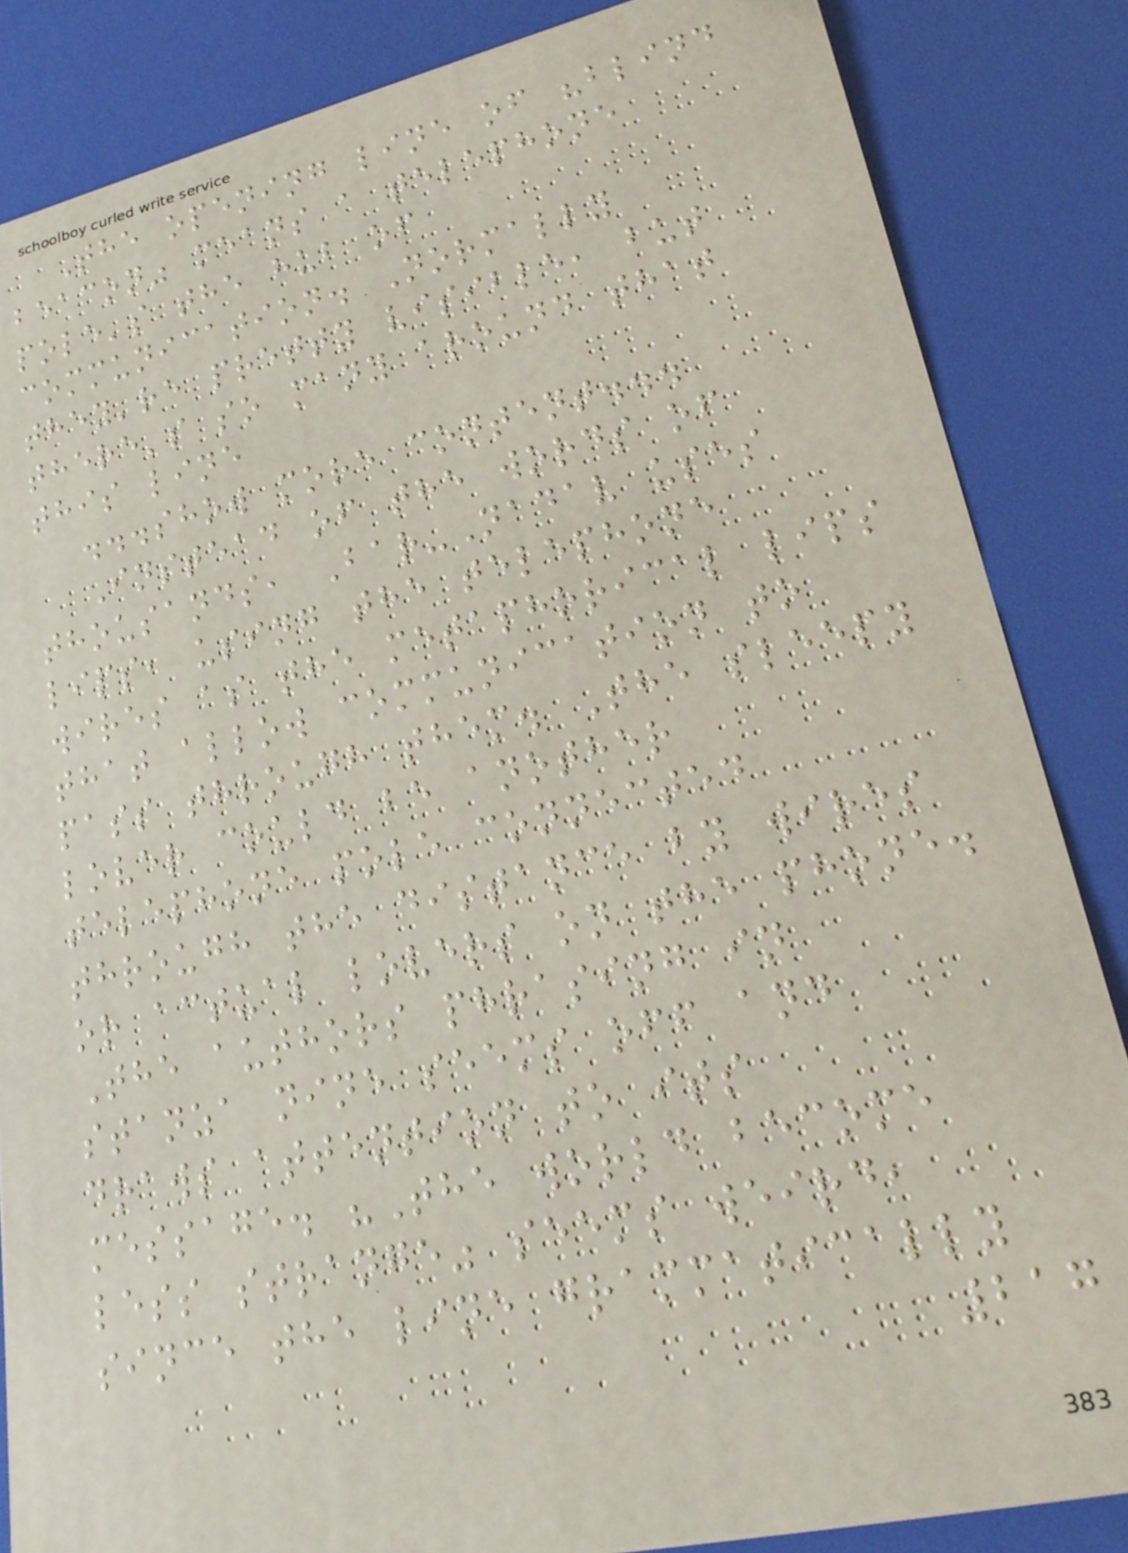The opening line of "blind
beacon" means a telephone
pole's the hub of
communication. Normally
they're pretty visible, but
there's so many around that
this line
...show more content...
Instead of the words of
thousands, Bar-Nadav uses
lips, using the telephone
wires as the metaphorical lips
that allow communication to
pass through them. The sleepy
lover could be another
telephone pole connected
through the distance by wires
or actual lovers on the phone.
The authors phrasing in
stanza nine seems off and
draws attention to its
message. "The world become
less strange" seems weird,
since the line grammatically
217
